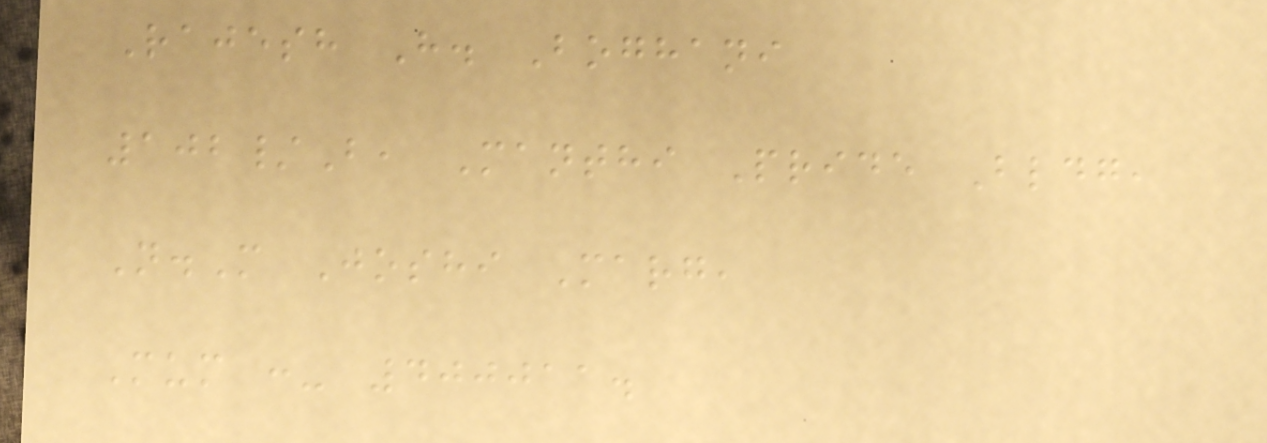Rajesh H. Boghani
102/B, Manthi Pride Bldg,
N.M Joshi Marg,
Mum :- 400011.
